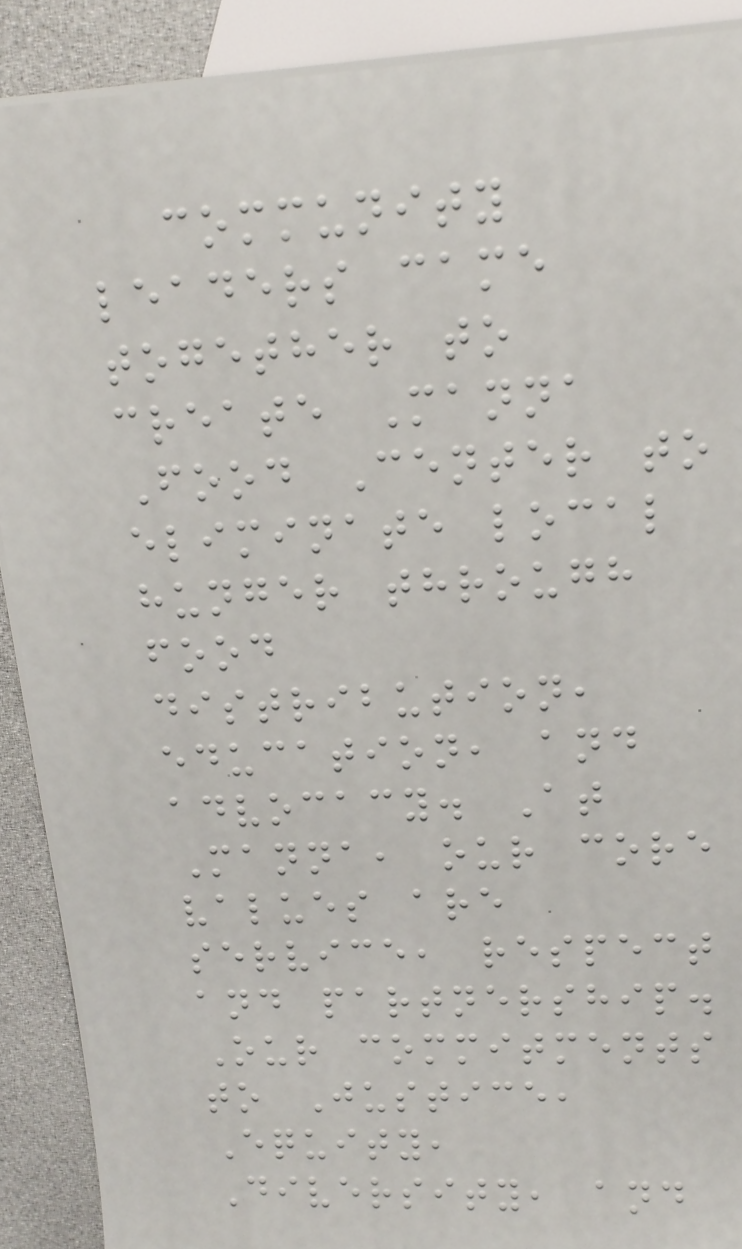community
leaders came
together to
create Manna
Food Center to
eliminate local
hunger through
food
distribution,
education, and
advocacy. At
Manna, our core
values are
service, respect
and partnership.
Our commitments
to Justice,
Equity,
Diversity, and
